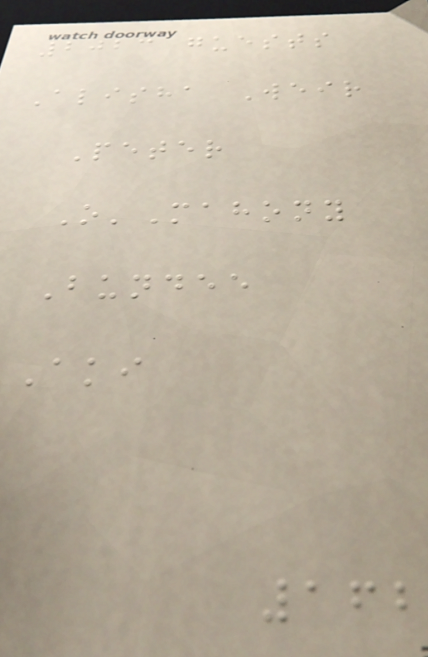2023 guests
Alisha Weir
Peter
O'Mahony
Bundee
Aki
162
